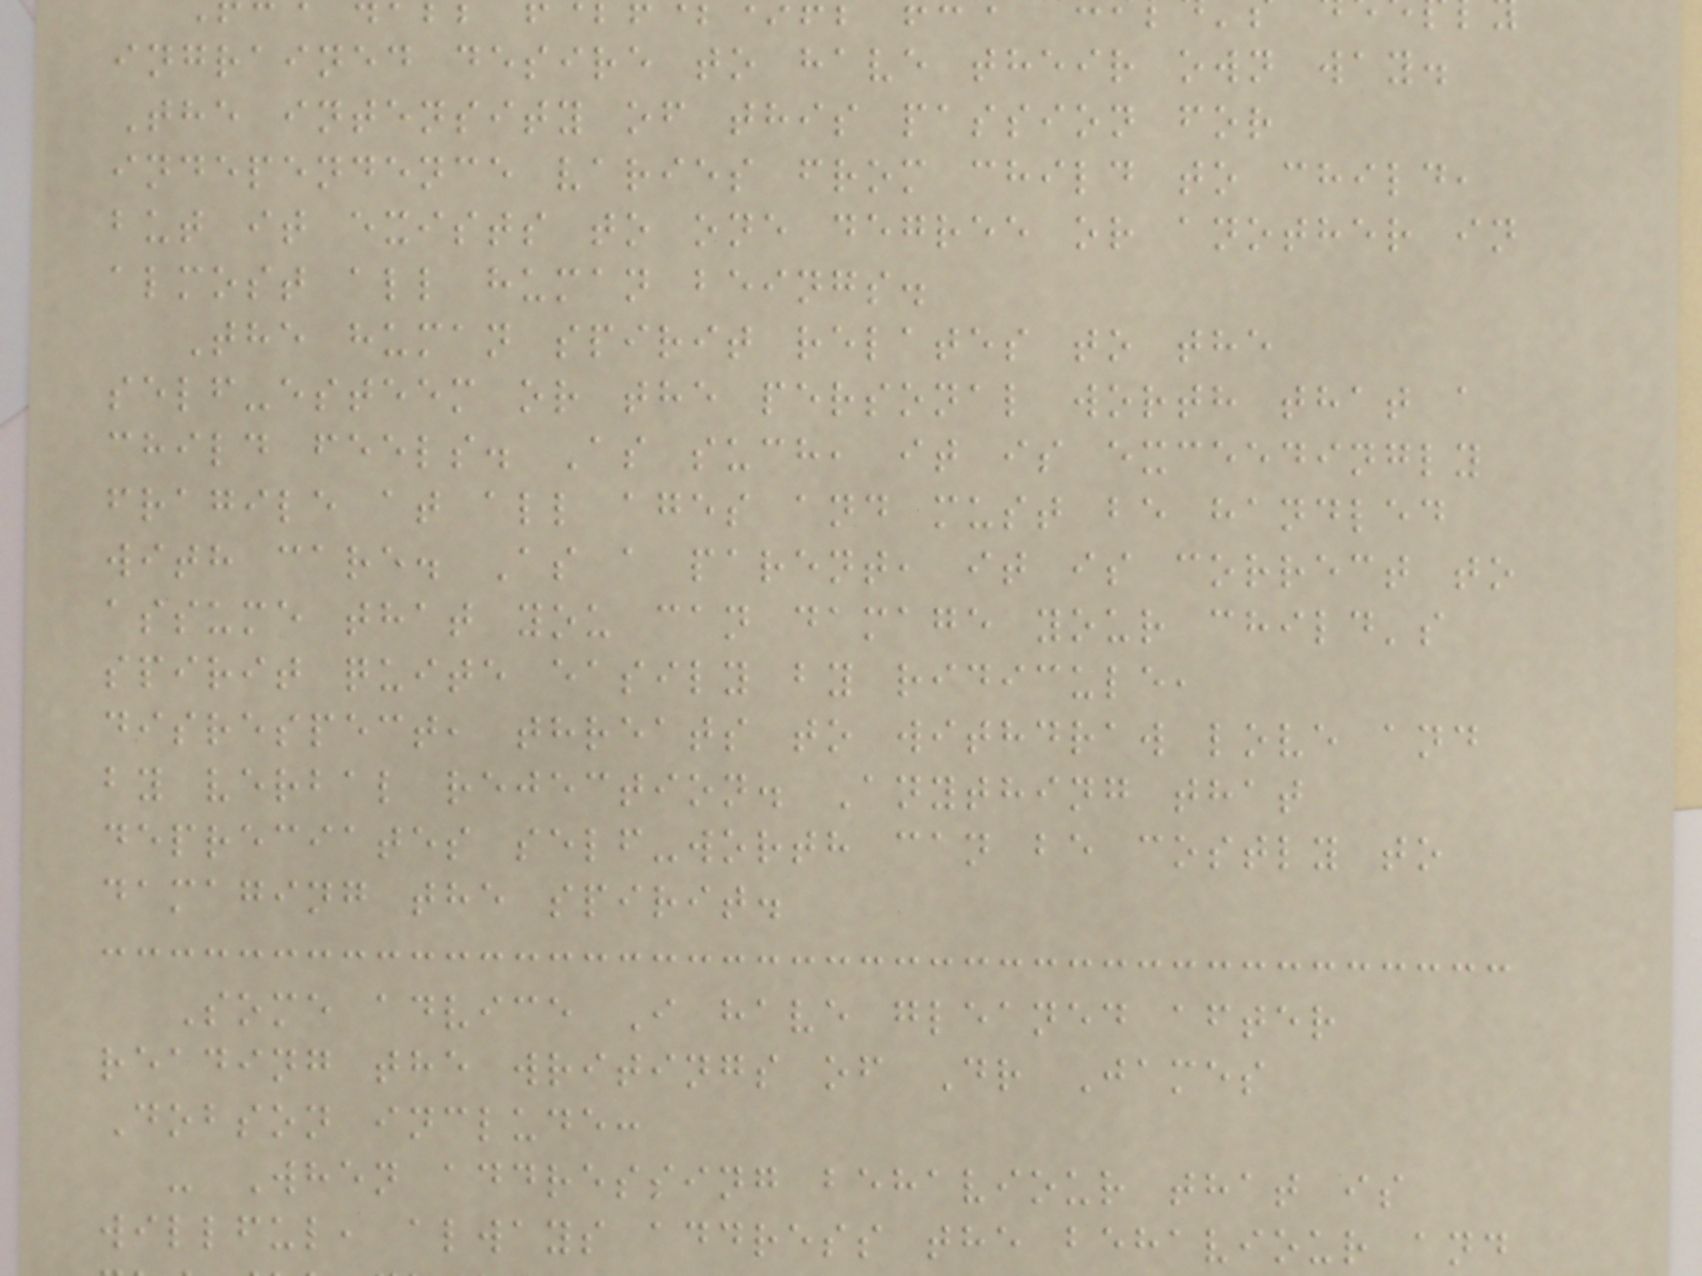ingrained desire to have their own way.
The intensity of this passion for
independence varies from child to child,
but it exists to one degree or another in
almost all human beings.
The human spirit relates to the
self-esteem or the personal worth that a
child feels. As such, it is exceedingly
fragile at all ages and must be handled
with care. As a parent, it is correct to
assume that you can damage your child's
spirit quite easily by ridicule,
disrespect, threats to withdraw love and
by verbal rejection. Anything that
depreciates self-worth can be costly to
damaging the spirit.
Some advice I have gleaned after
reading the writings of Dr James
Dobson include:
- When addressing behaviour that is
willful, always address the behaviour and
